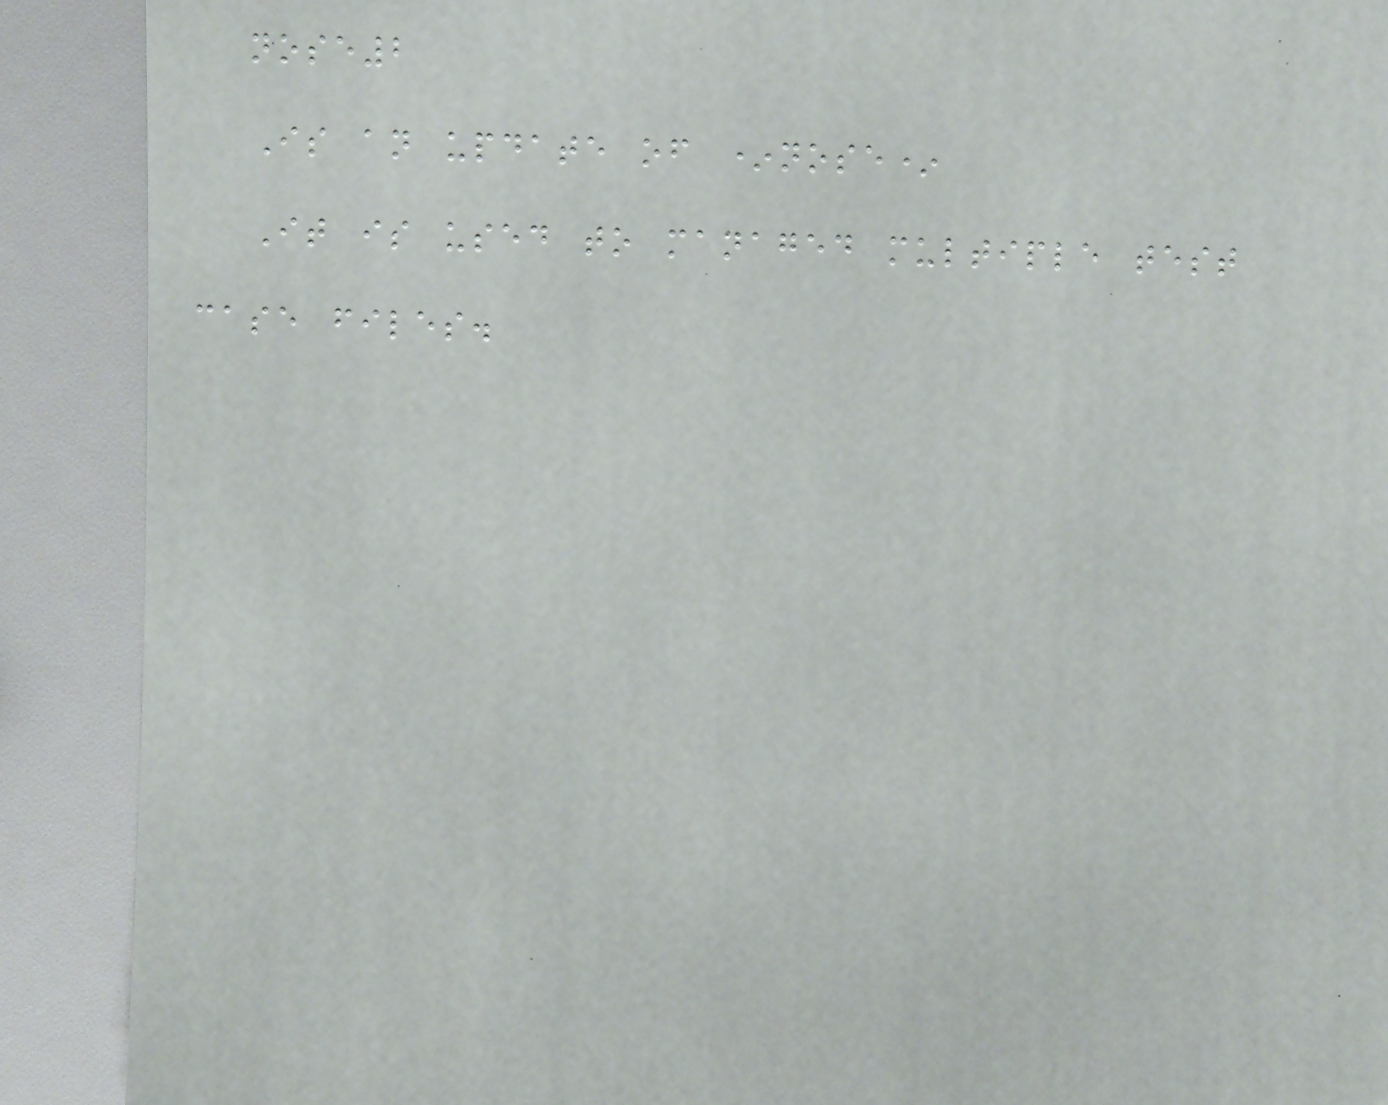nose2
Is an update of *nose*
It is used to managed multiple test
case files.
